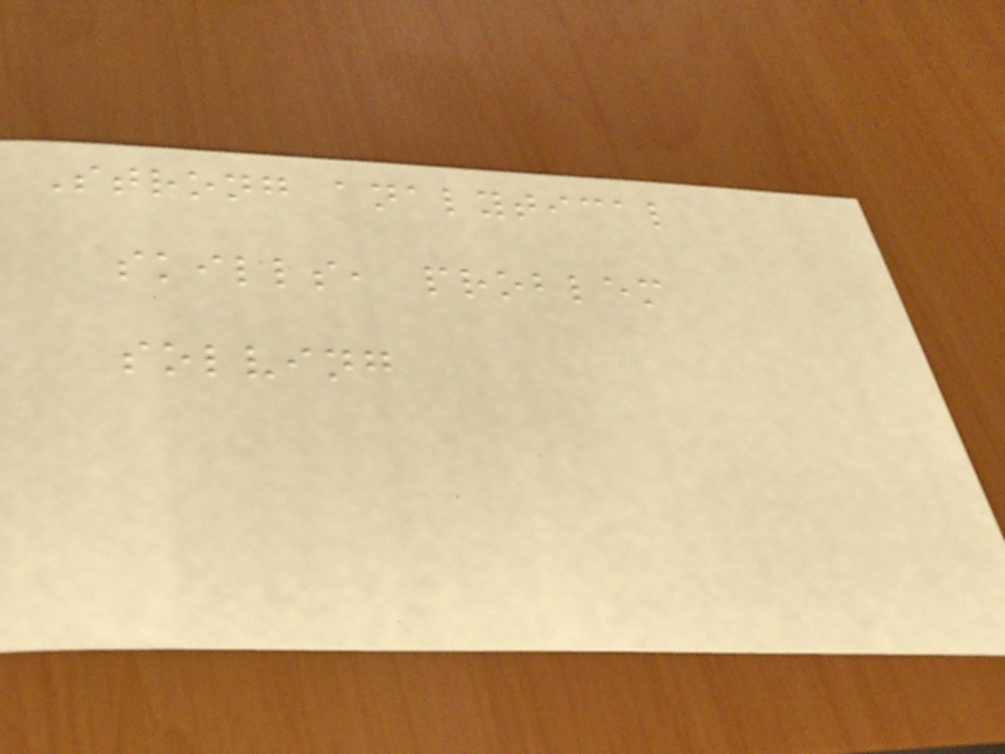Strong analytical
skills, problem
solving
